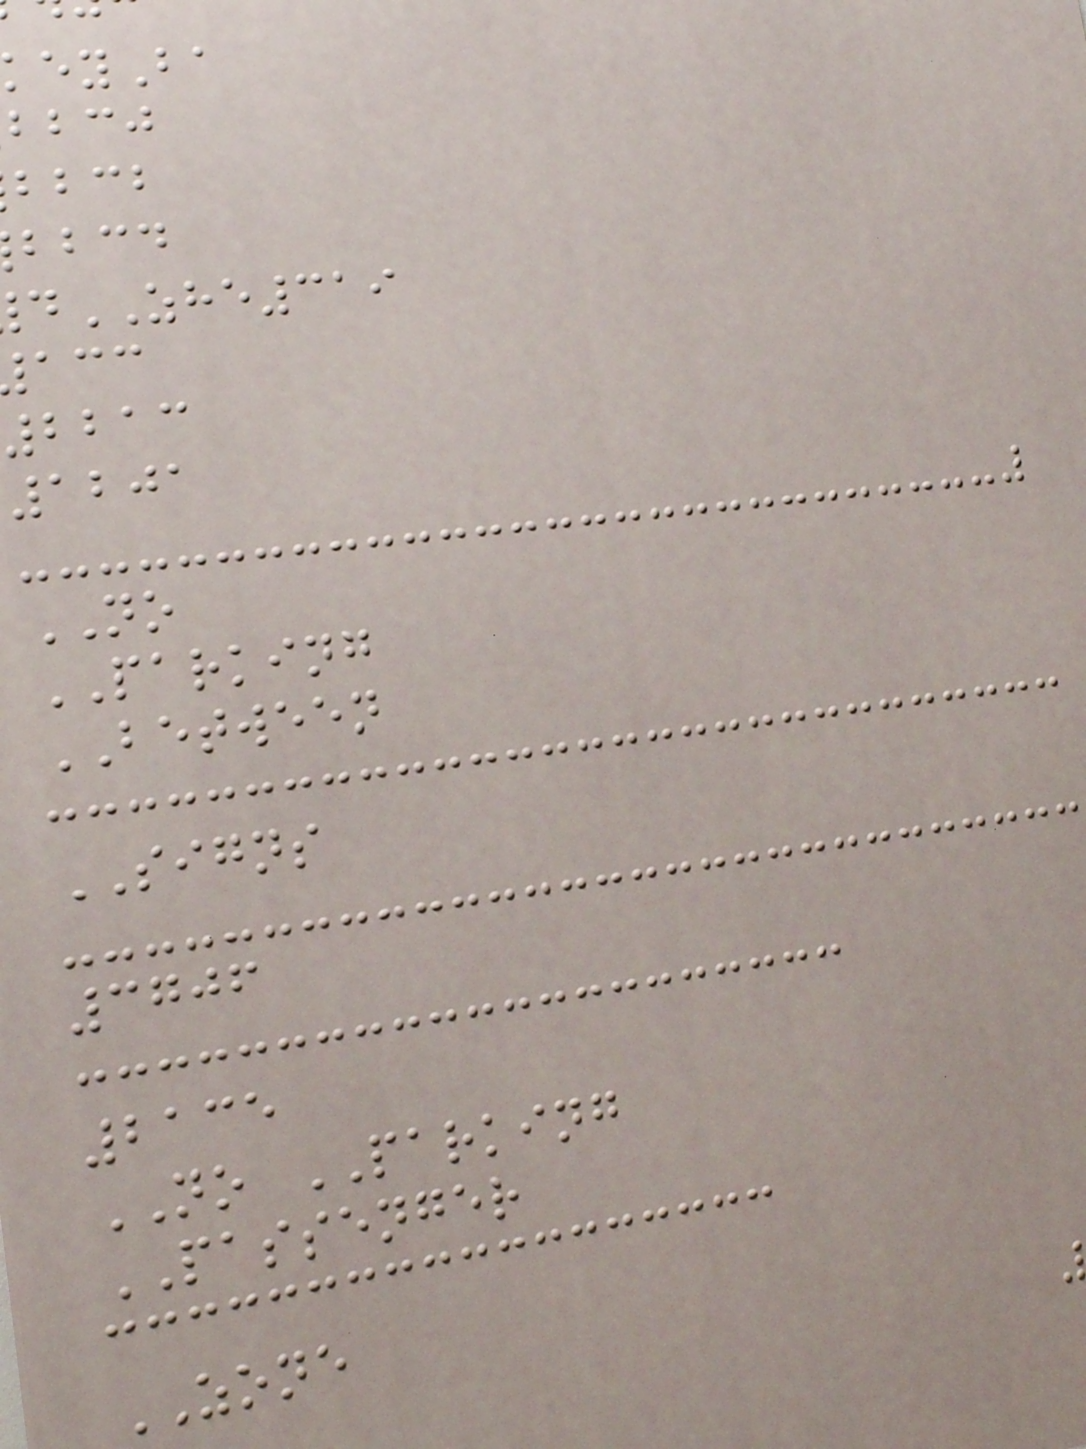eyBa
bbcj
bbcb
bbcd
ZHE319
2213
1201
NO
PARKING
BETWEEN
SIGNS
3706
2135
NO PARKING
PASSENGER
ZONE
